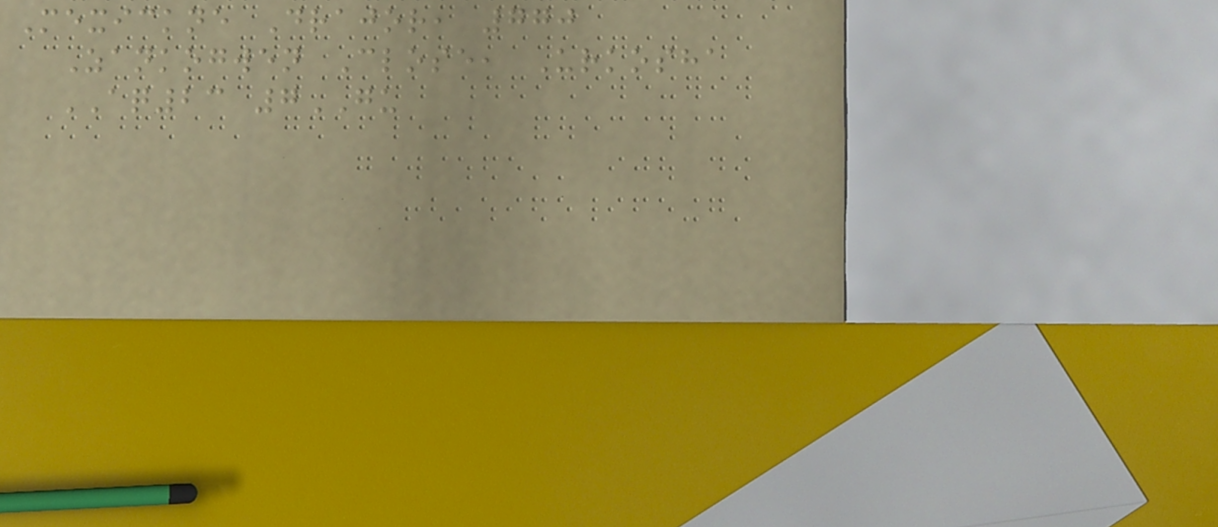Mexickne Drajor, 770
Zankogwen Close, Urkosha
AQ23 7GU
